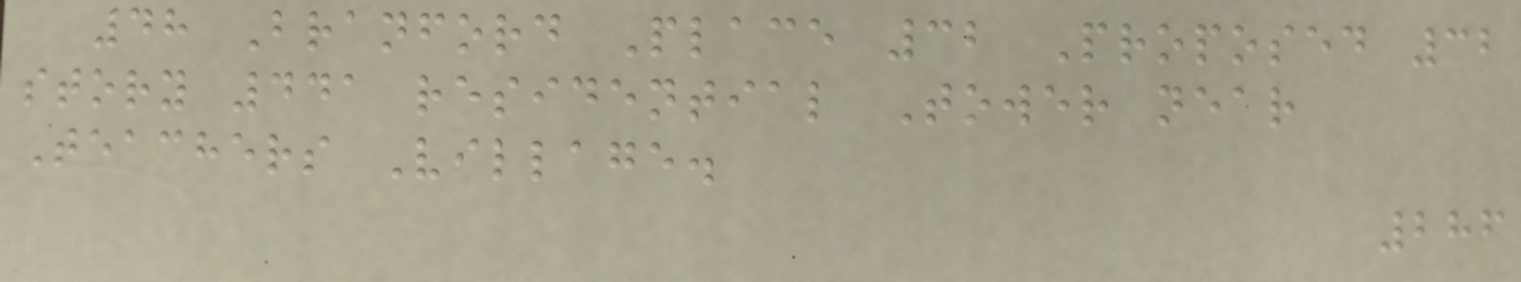48 Branford Place 32 Proposed 32
story 441 residential Tower near
Teachers Village.
286
